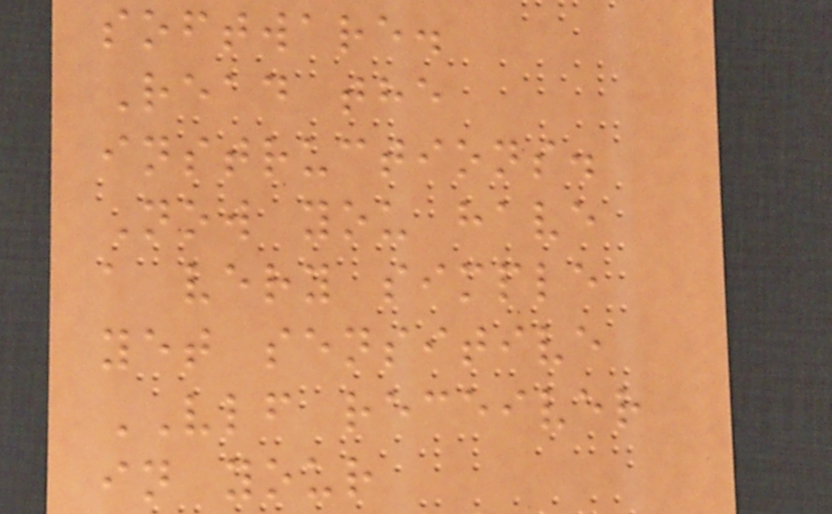software.
Read the
instructions.
Now you have
a very simple
yet sensitive
VLF receiver
in your
